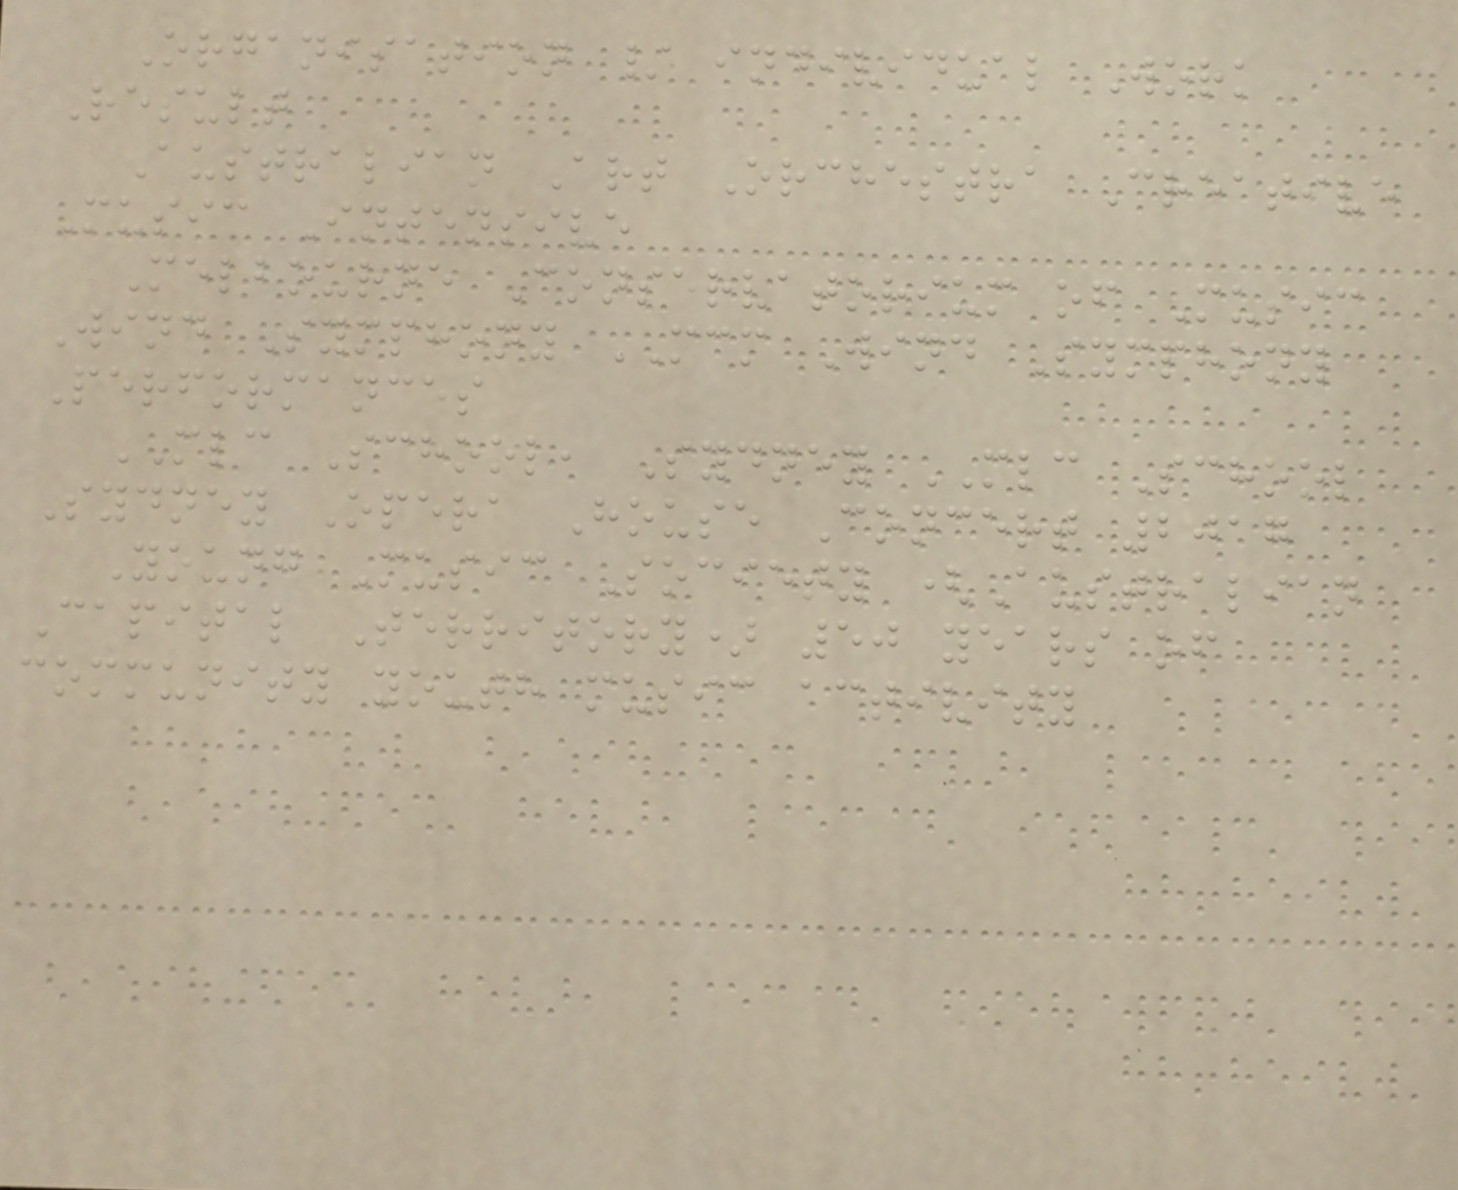Organisation / individual Work
Result
Australian Art Orchestra Creative
Music Intensive
Melbourne Conservatorium of Music
Wind Symphony MCM Wind Symphony
Performances
MLC School, Sydney MLC School
Sydney Opera House Concert 2017
Young Music Society (Australian
Capital Territory) 50 years of
community youth music activity
